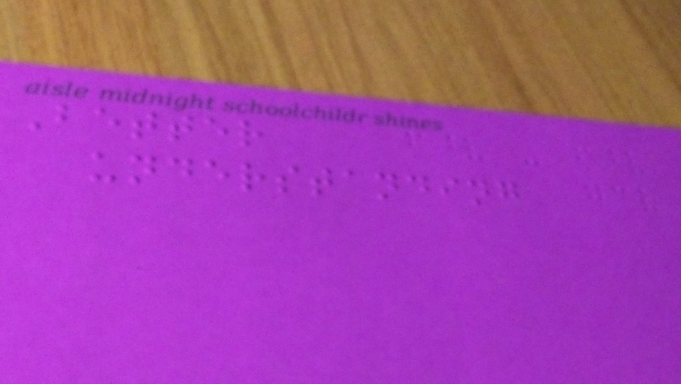Better
understanding
